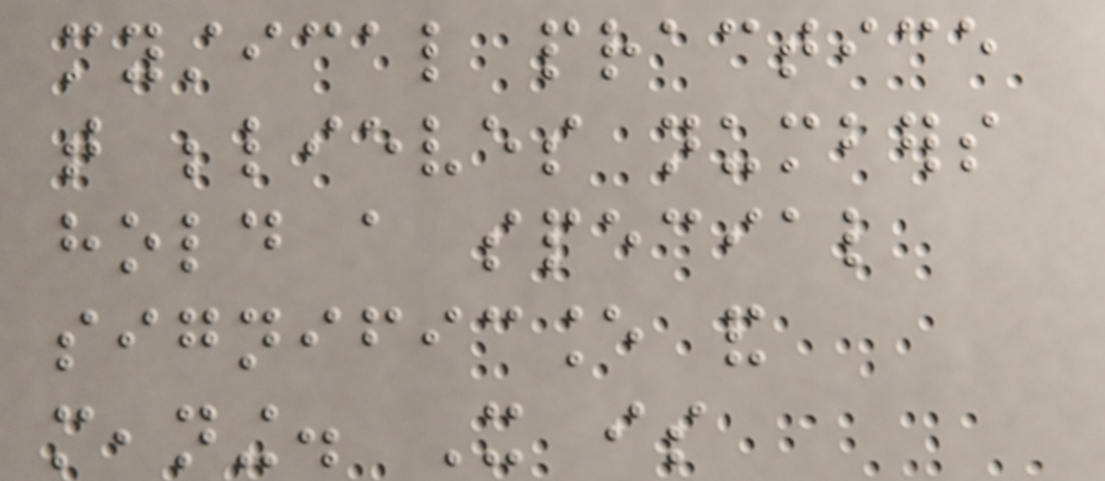mystical practice
that believes numbers
hold a special
significance and
meaning. It is
